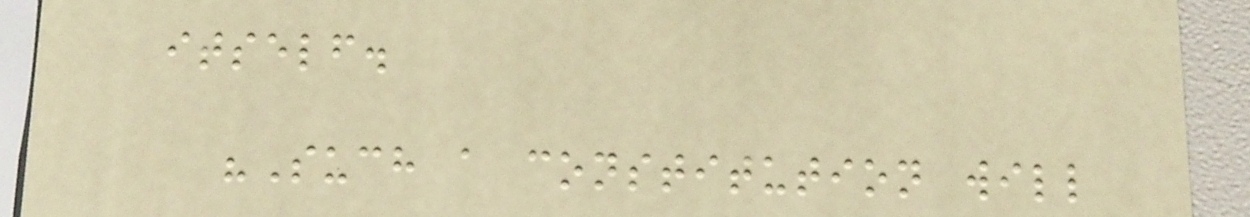itself.
"Such a constitution will
